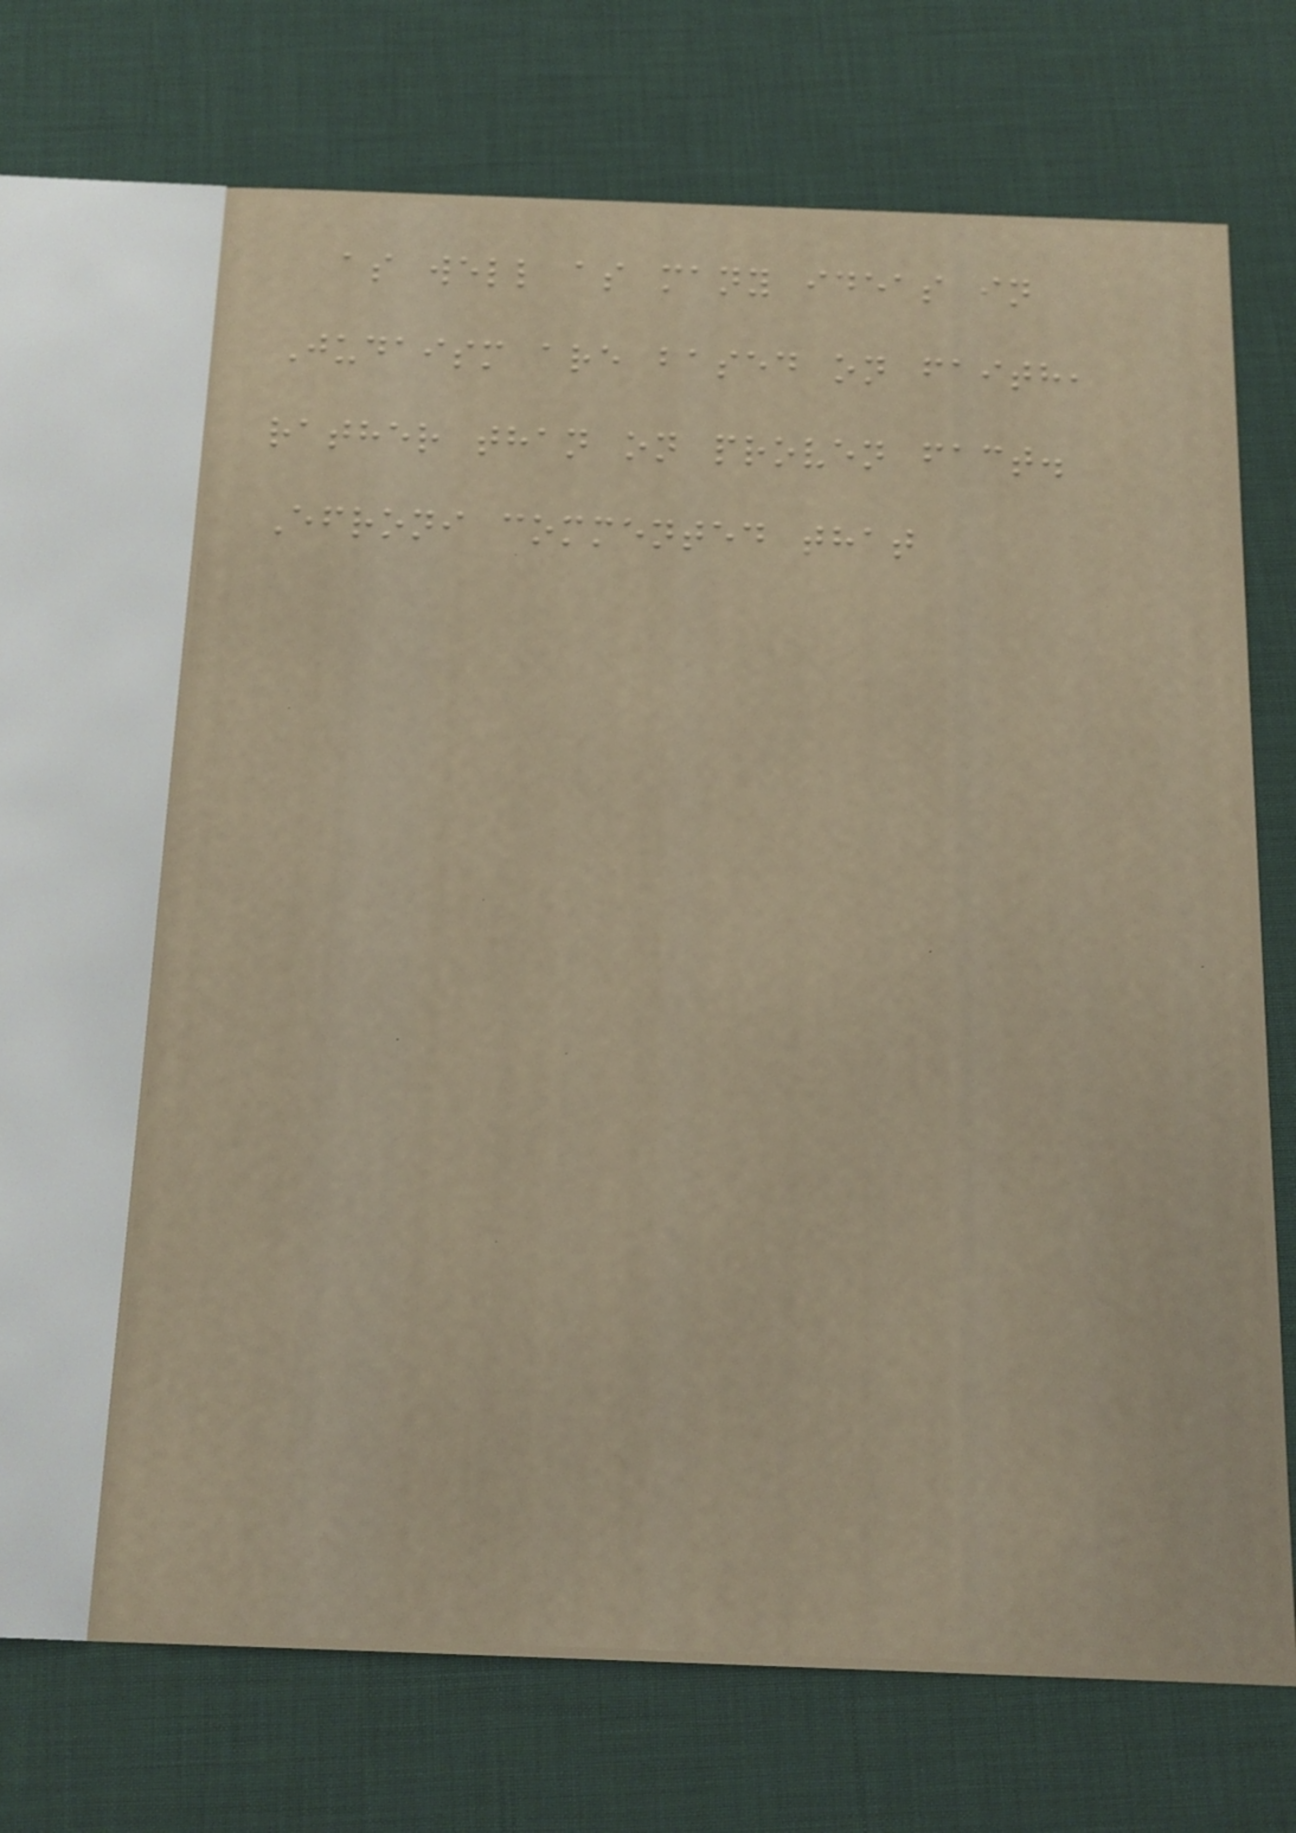as well as many ideas in
Judaism are based on faith,
rather than on proven fact.
Efroni commented that
